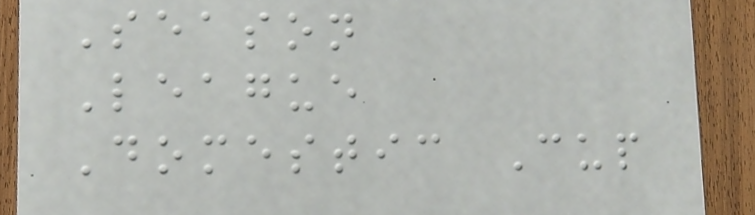Season
League
Domestic Cup
